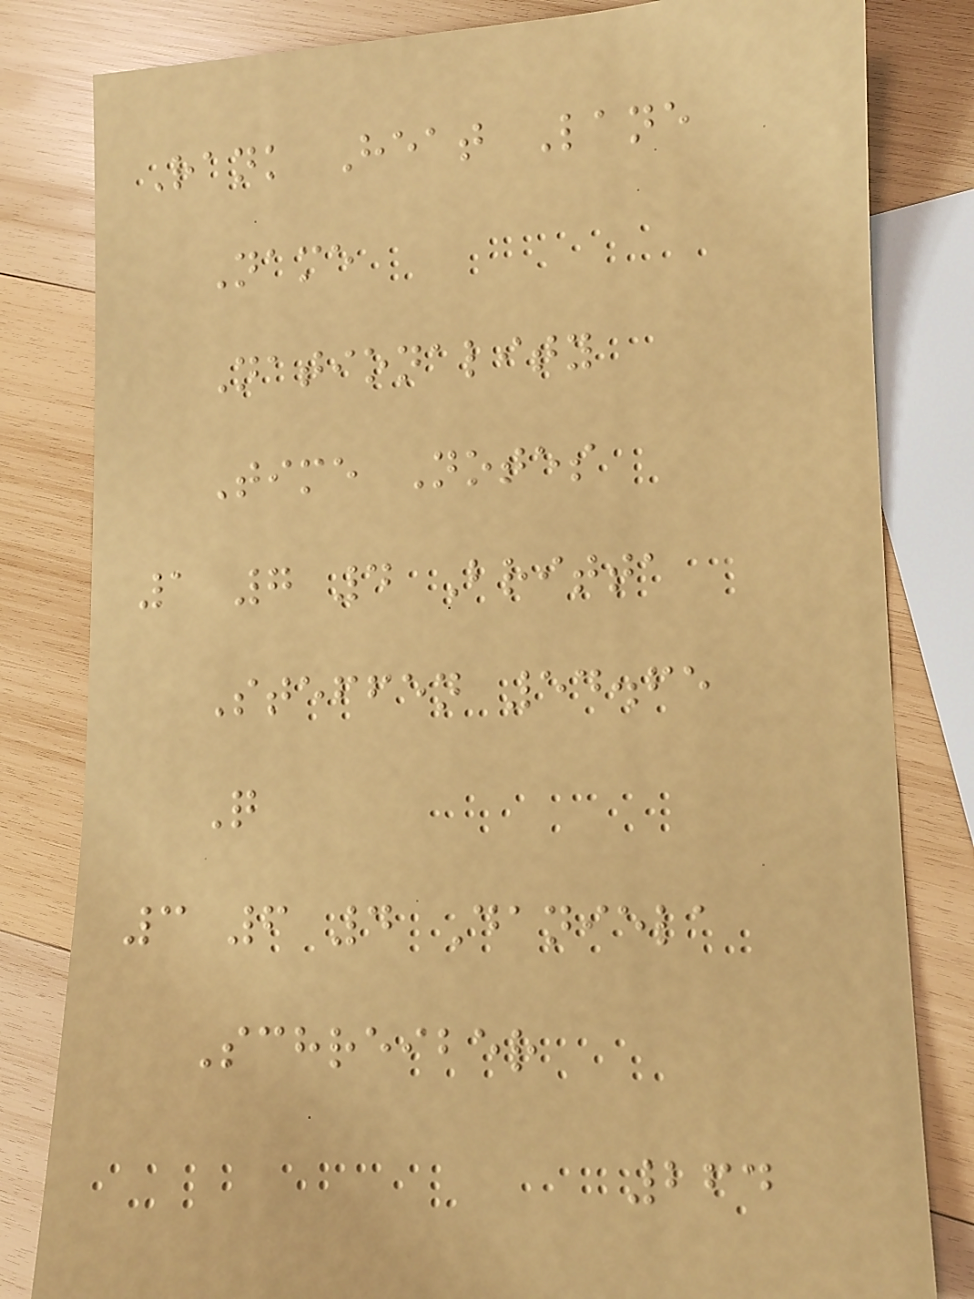Rank Heat Lane
Name
Nationality
Time Notes
1 7 4 Britta
Steffen 54.65
Q
3 6 4 Daniela
Schreiber
264
